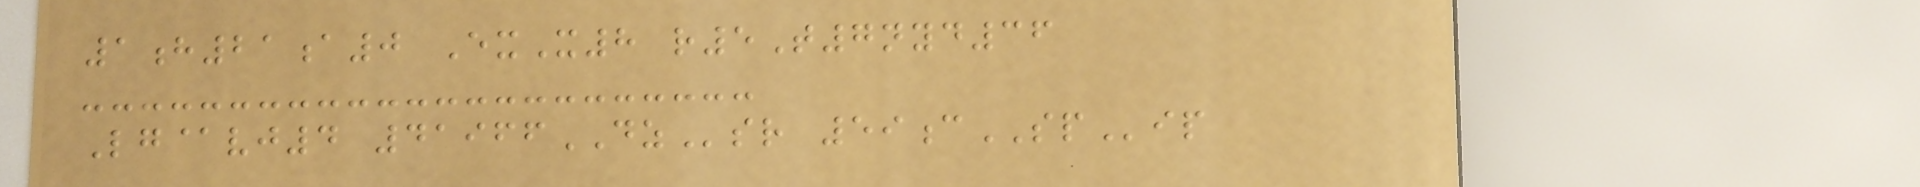1h21a0 ExX8 r5T7nyd36
Lg@vj4 41966DZsr 59cSPip
